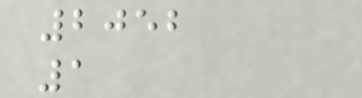2052
1
